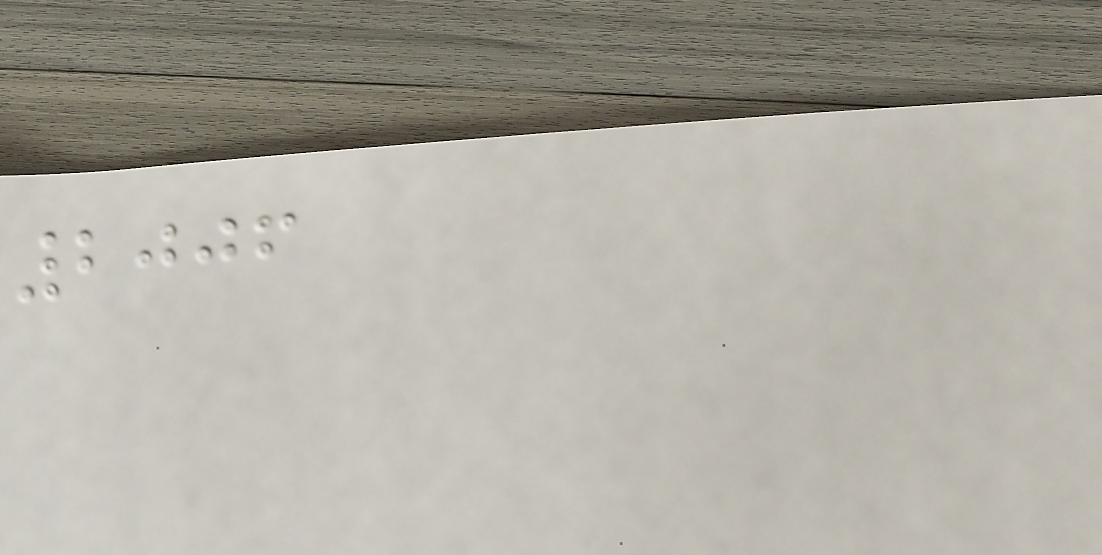2006
